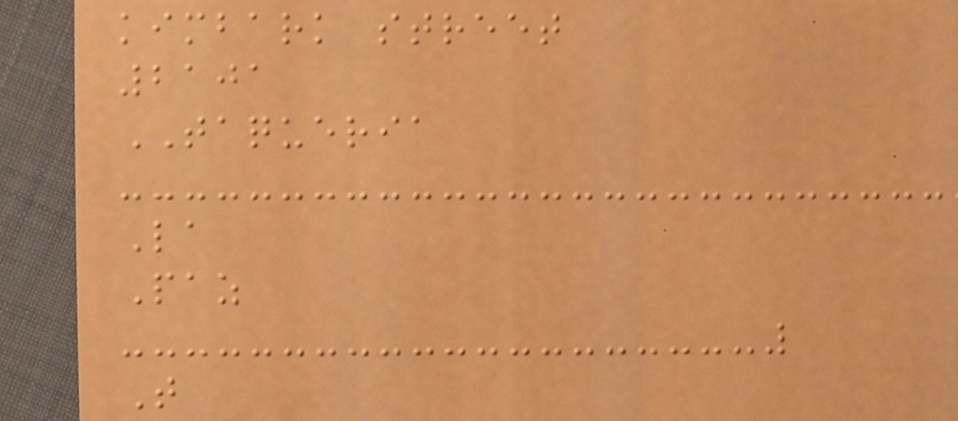kimbark street
2101
TAQUERIA
La
Paz
T
